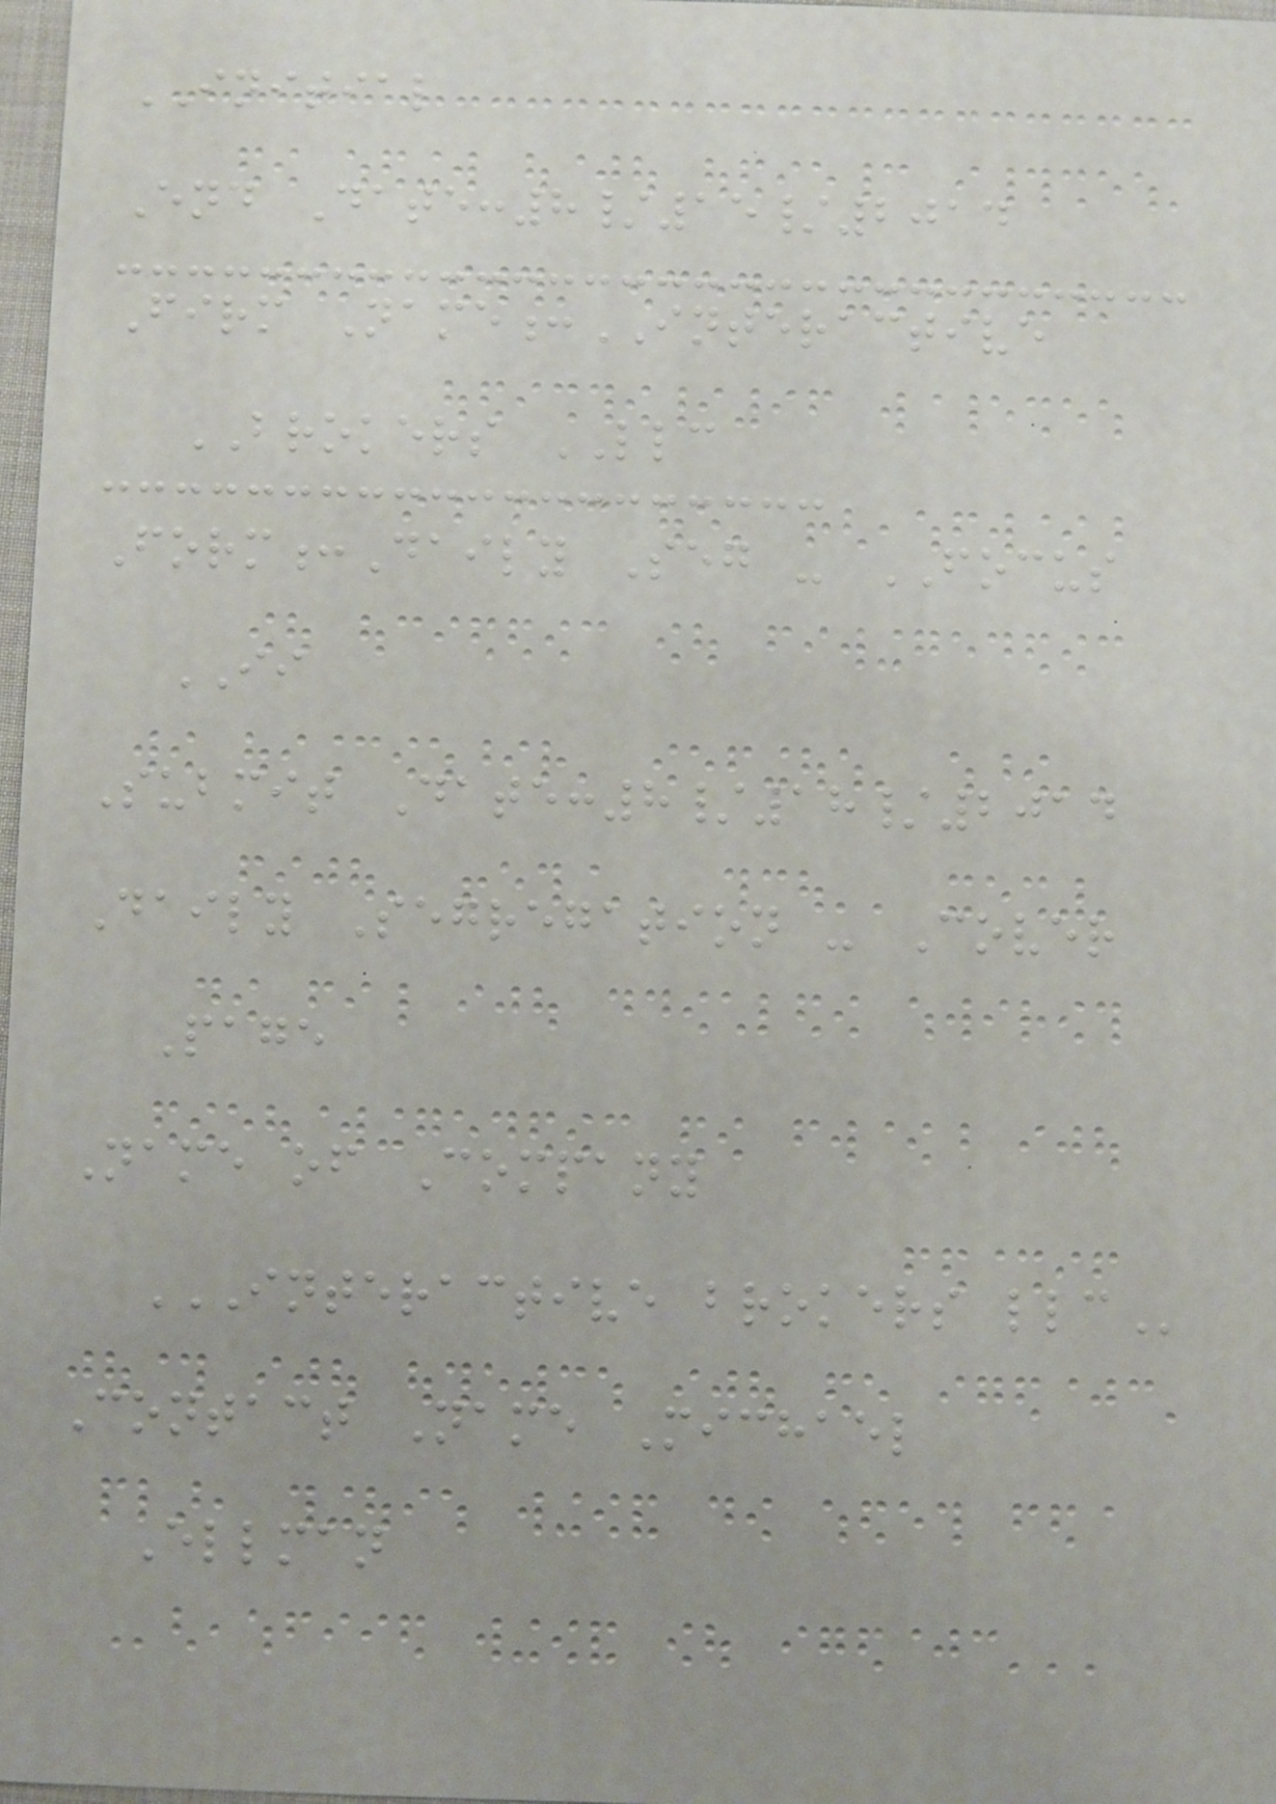INITIAL
End Date:8/15/2014
Firm Name:INTERACTIVE
BROKERS LLC
Form:Daily Seg - FOCUS
II
Submit Date:8/18/2014
Daily Segregation - Cover
Page
Name of Company
INTERACTIVE BROKERS LLC
Contact Name Michael
Ellman
